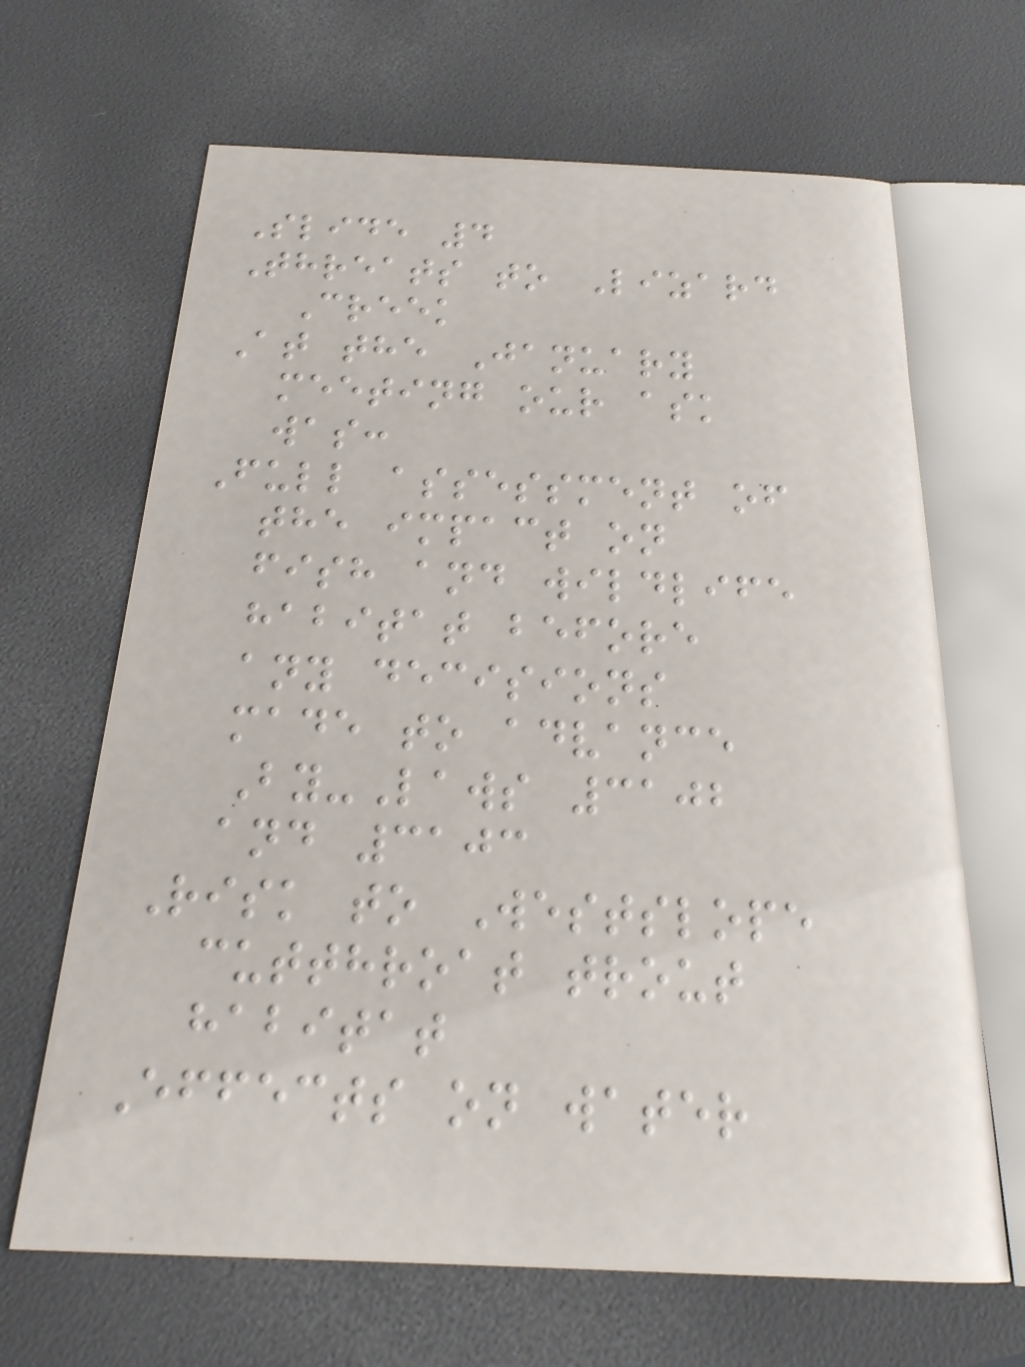Slide 4
Threats to Lizard
Creek
At the January
meeting our ask
was:
Full assessment of
the impact on
fish and wildlife
habitat before
any decisions
made to advance
By-Laws 3102
and 3103
Risk to Westslope
cutthroat trout
habitat
Effects on water
